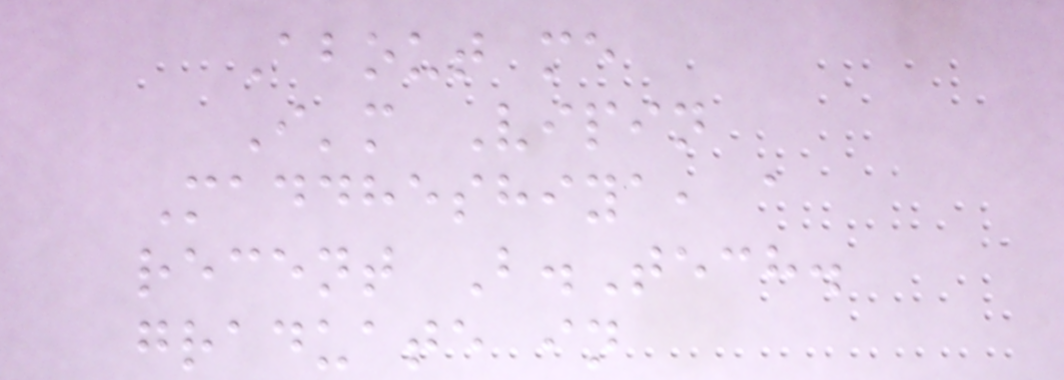About me
I'm Vipin
Maddheshiya, a
recent B.Tech.
graduate in
